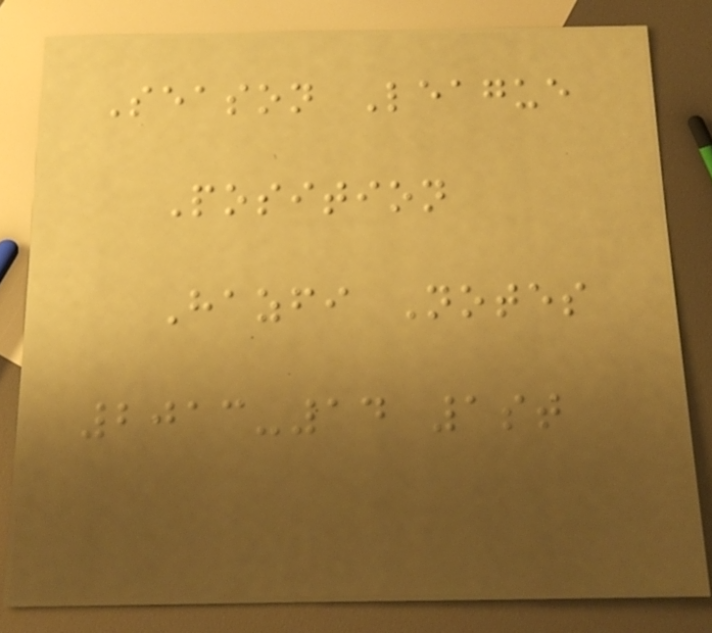Season League
Position
Hazfi Notes
2013-14 1st
